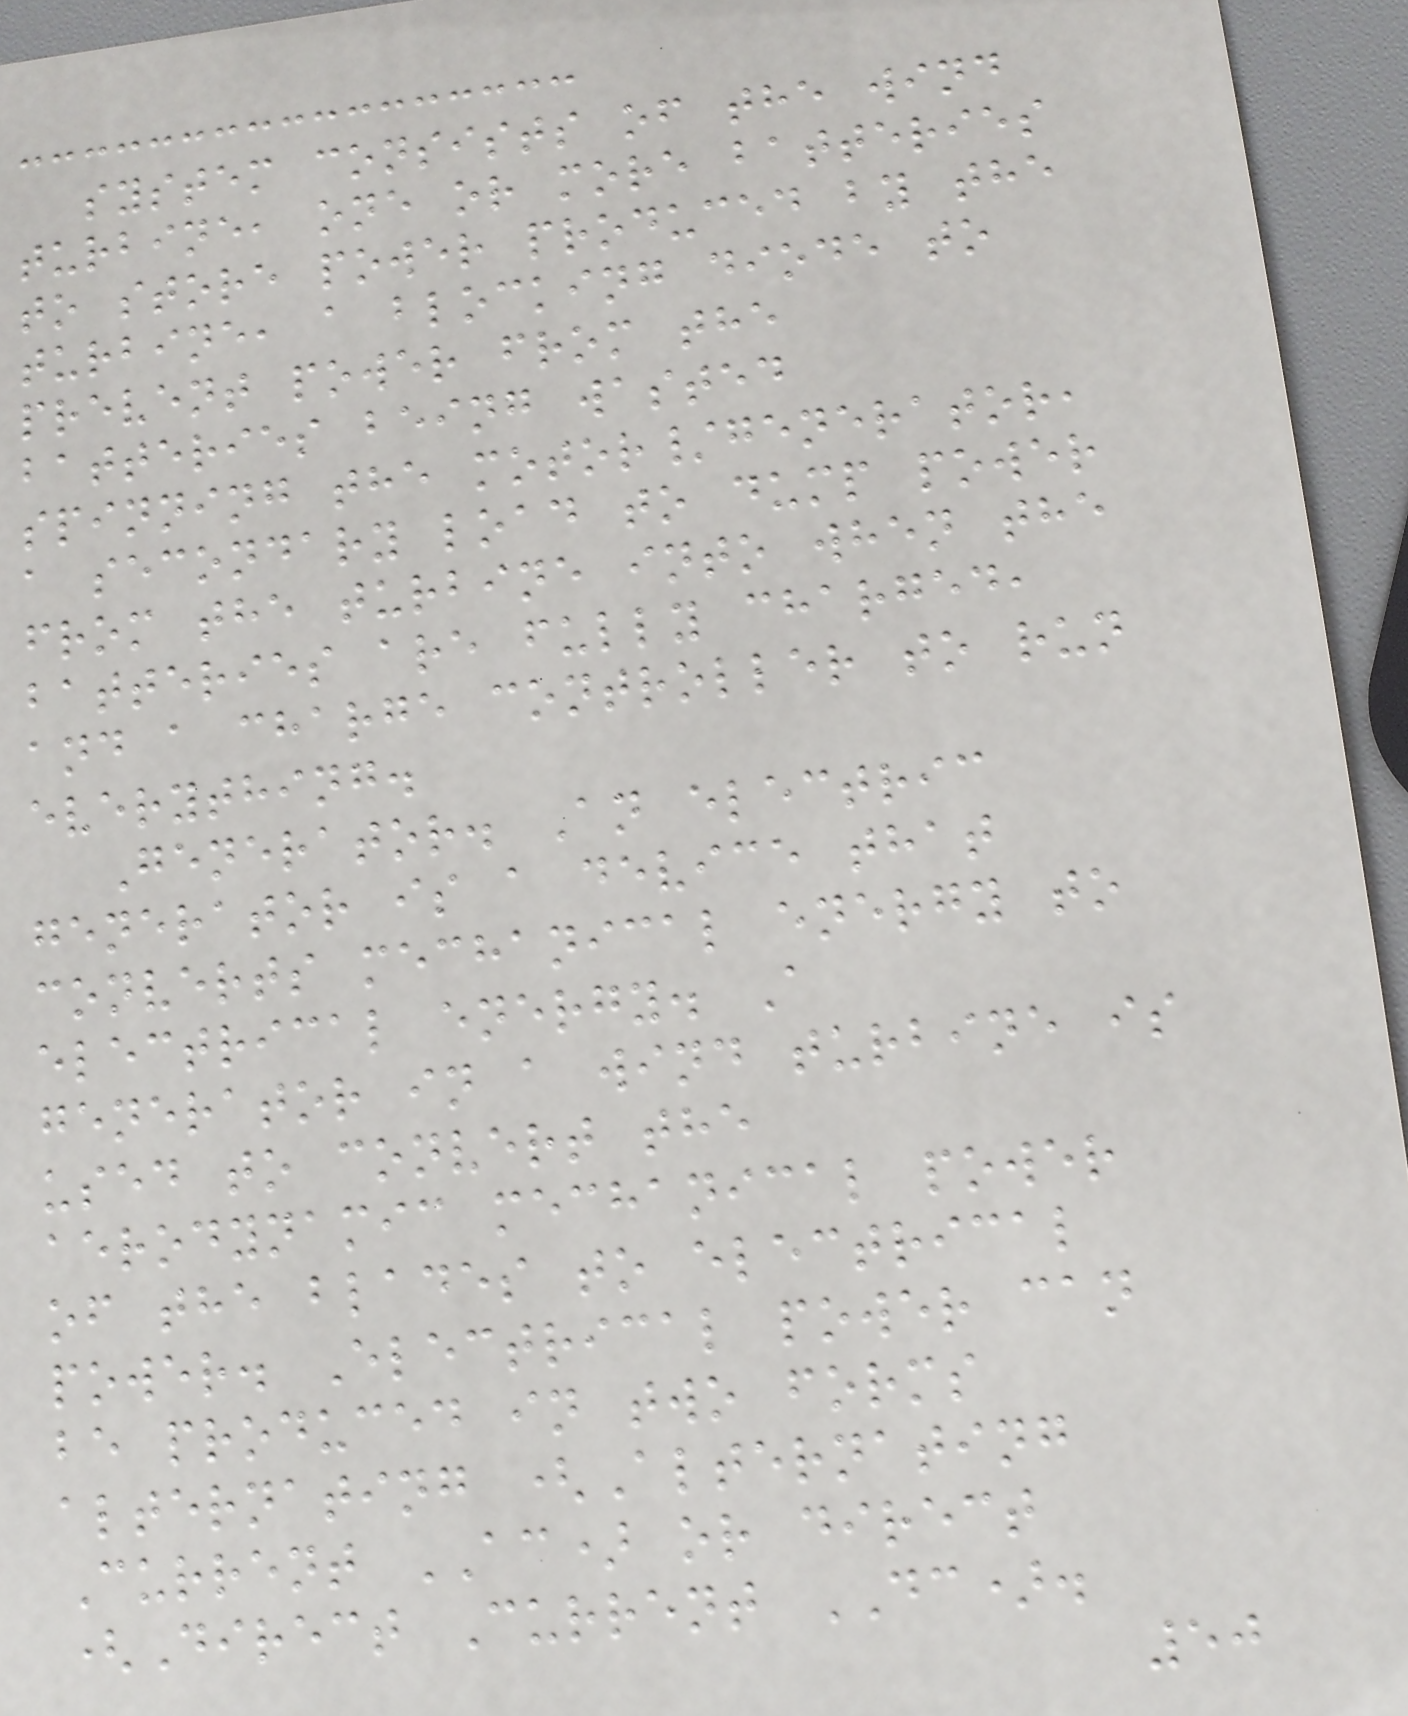system consists of the wind
turbine, one or more batteries
to store power produced by the
turbine, a blocking diode to
prevent power from the
batteries being wasted
spinning the motor/generator,
a secondary load to dump power
from the turbine into when the
batteries are fully charged,
and a charge controller to run
everything.
Generator. An electric
generator is a device that
converts mechanical energy to
electrical energy. A
generator in a wind turbine is
used to convert the
aerodynamic mechanical power
of the blades to electrical
power. Electrical power can
be produced in two forms
alternating (Alternating
Current AC) or direct
(Direct Current DC).
50
